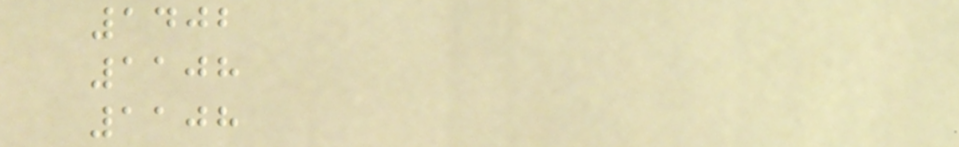1402
1108
1108
